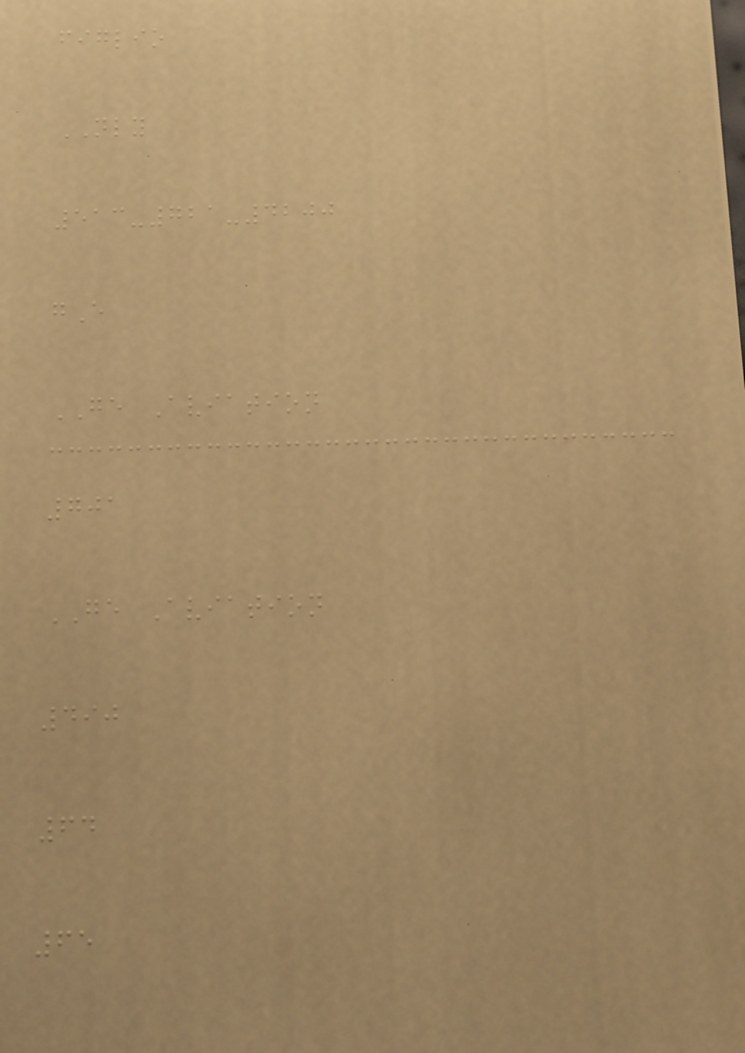figlio
NLY
513-721-4200
gE
GE Aviation
701
GE Aviation
490
64
65
